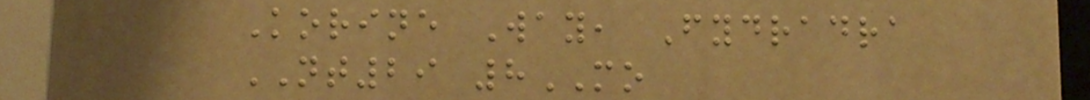Korine Way, Fydradra
NT29 8MO
